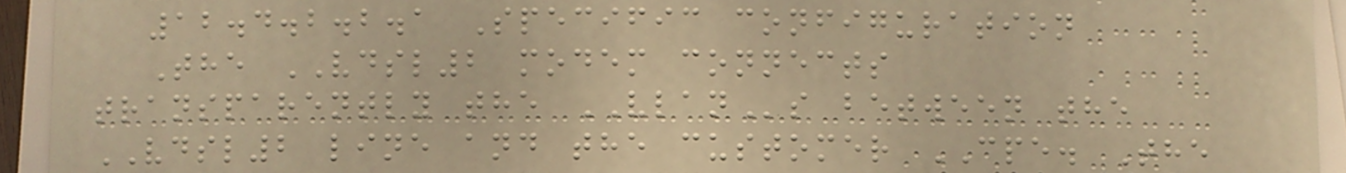12.4.2.2.1 Specific configuration
The VDSL2 modem connects
transparently the VLANs between the
VDSL2 line and the customer CPE. The
